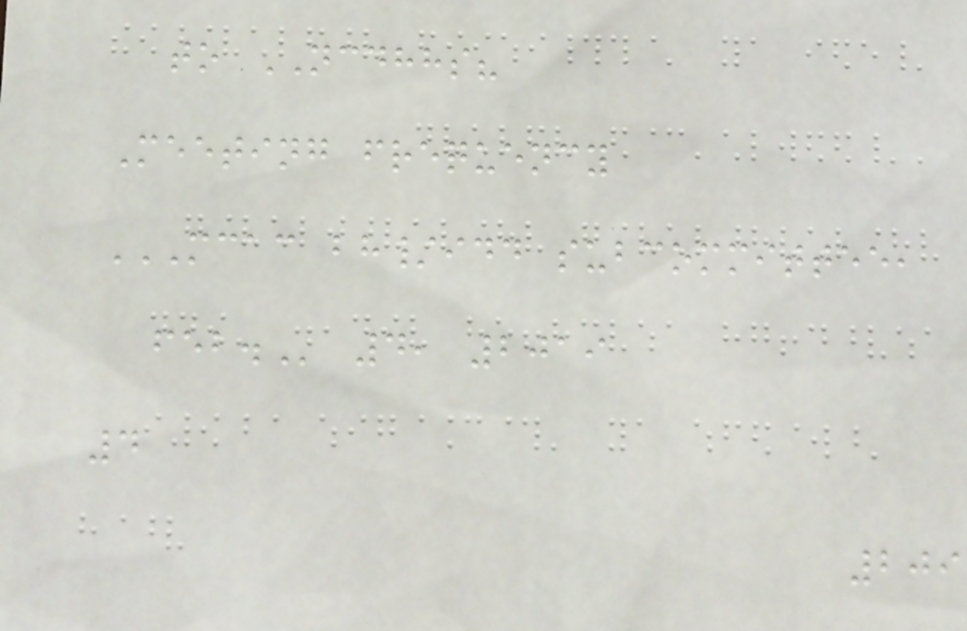to NCDHHS?
Meeting frequency
MCAC BH/IDD SUBCOMMITTEE,
FEB. 4, 2019
4
209
